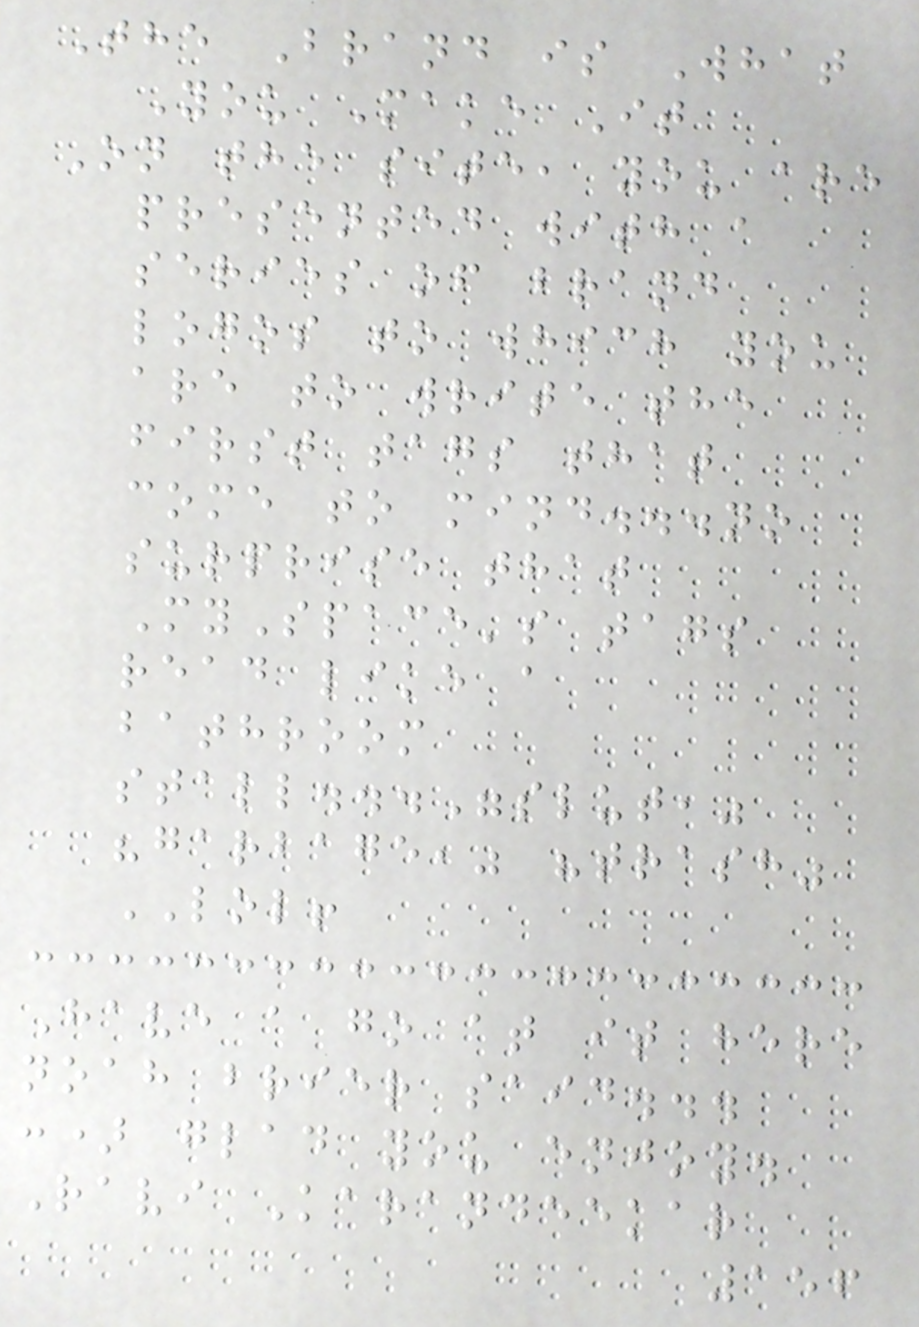The Brand is What
You Make It
On the site, you are
presented with a
series of brand
logos to which you
are to write the
first tags that
come to mind...no
surprise that
MySpace's tags
read like a
bathroom
stall..."slut,"
"garbage," "trash"
LOL!
Have a go at it here
noah brier said...
:) glad you enjoy.
Ravi Karandeekar
156
